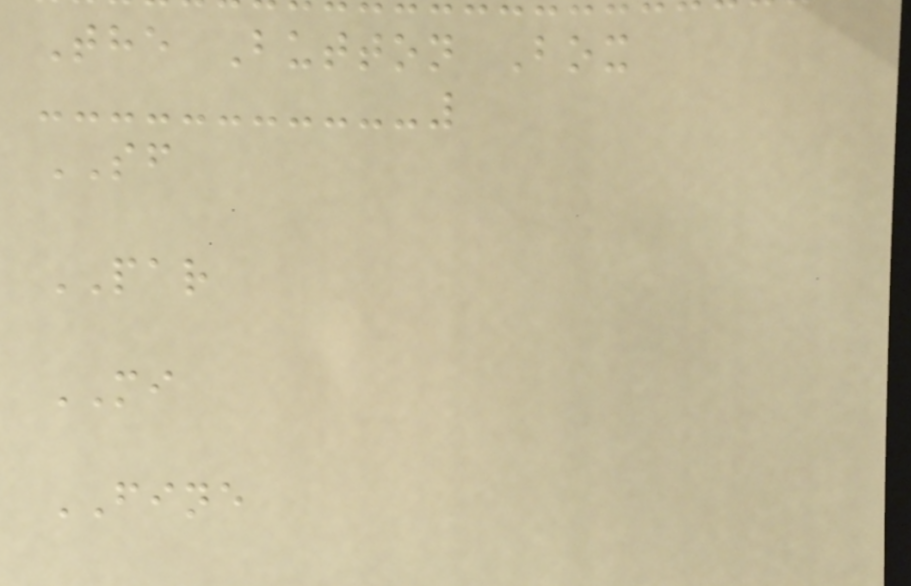The Button Box
SF
PAR
MI
FINE
